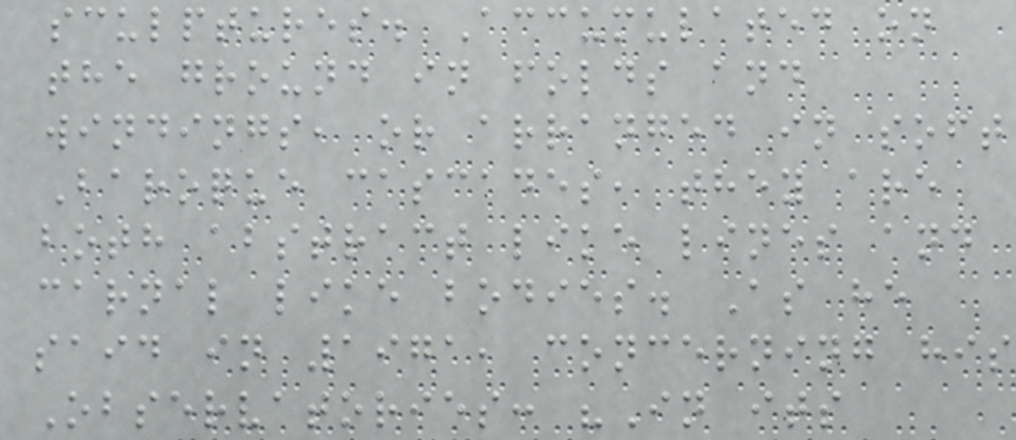sculptures. Accumulated on
the ground in folds and
windings, or arranged in soft
Baroque cascades, they are
both abstract like lines and
carnal like bodies. As he
said in 1971, concerning his
Observatories: "In its
